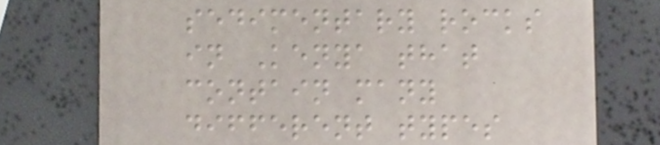sedimentary rocks
in Kenya that
contain many
different types
